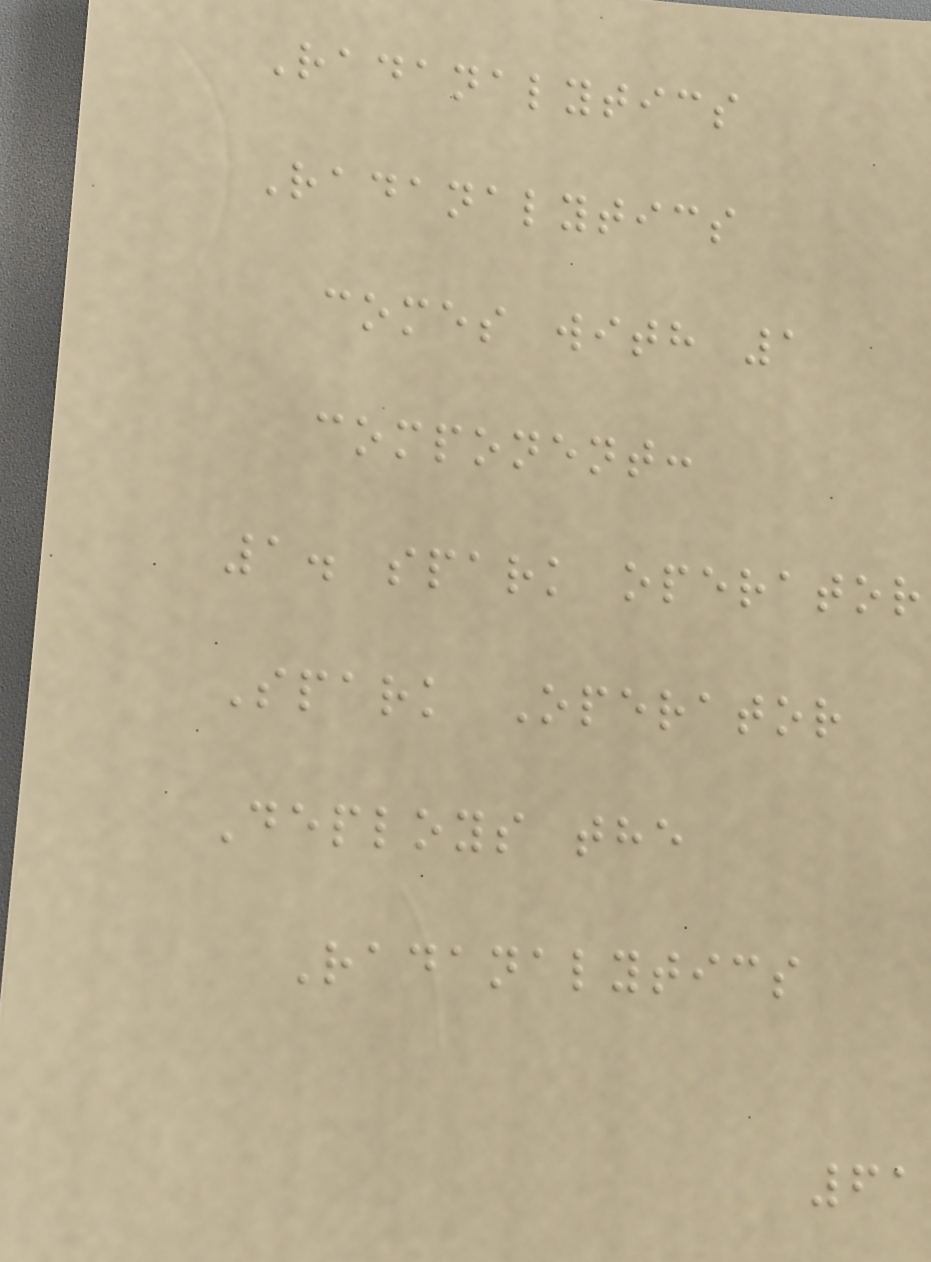Radanalytics
Radanalytics
comes with 1
component:
1. spark operator
Spark Operator
Deploys the
Radanalytics
61
